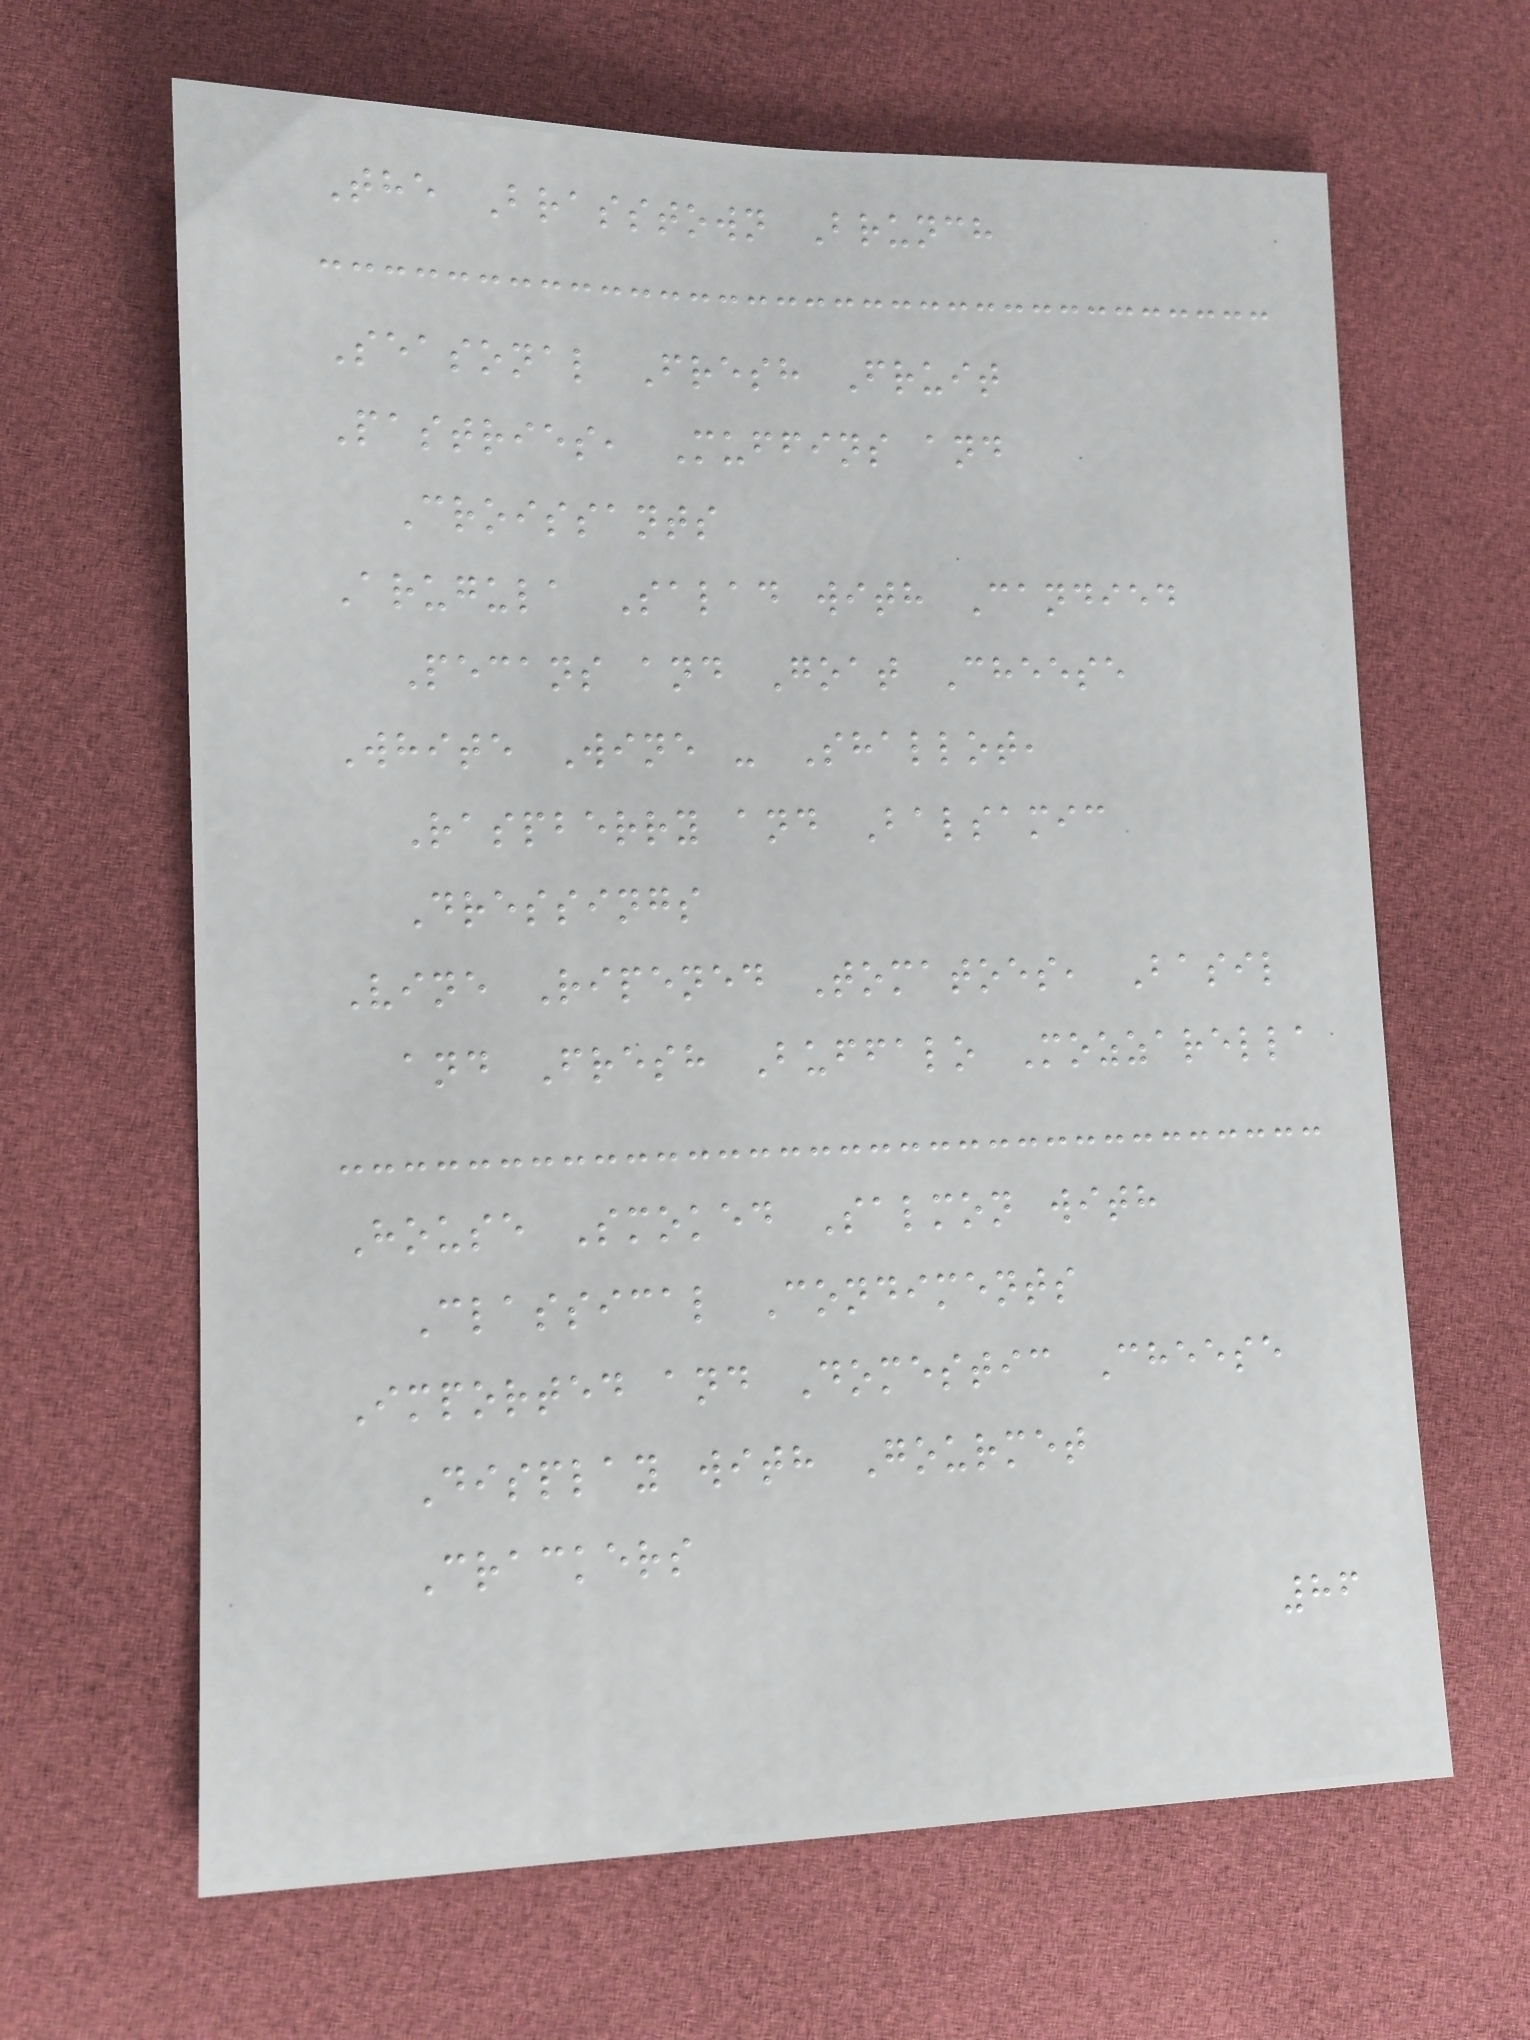The Brasstown Brunch
Seasonal Fresh Fruit
Pastries, Muffins and
Croissants
Arugula Salad with Candied
Pecans and Goat Cheese
White Wine - Shallot,
Raspberry and Balsamic
Dressings
Vine Ripened Tomatoes, Basil
and Fresh Buffalo Mozzarella
House Smoked Salmon with
Classical Condiments
Imported and Domestic Cheese
Display with Gourmet
Crackers
86
